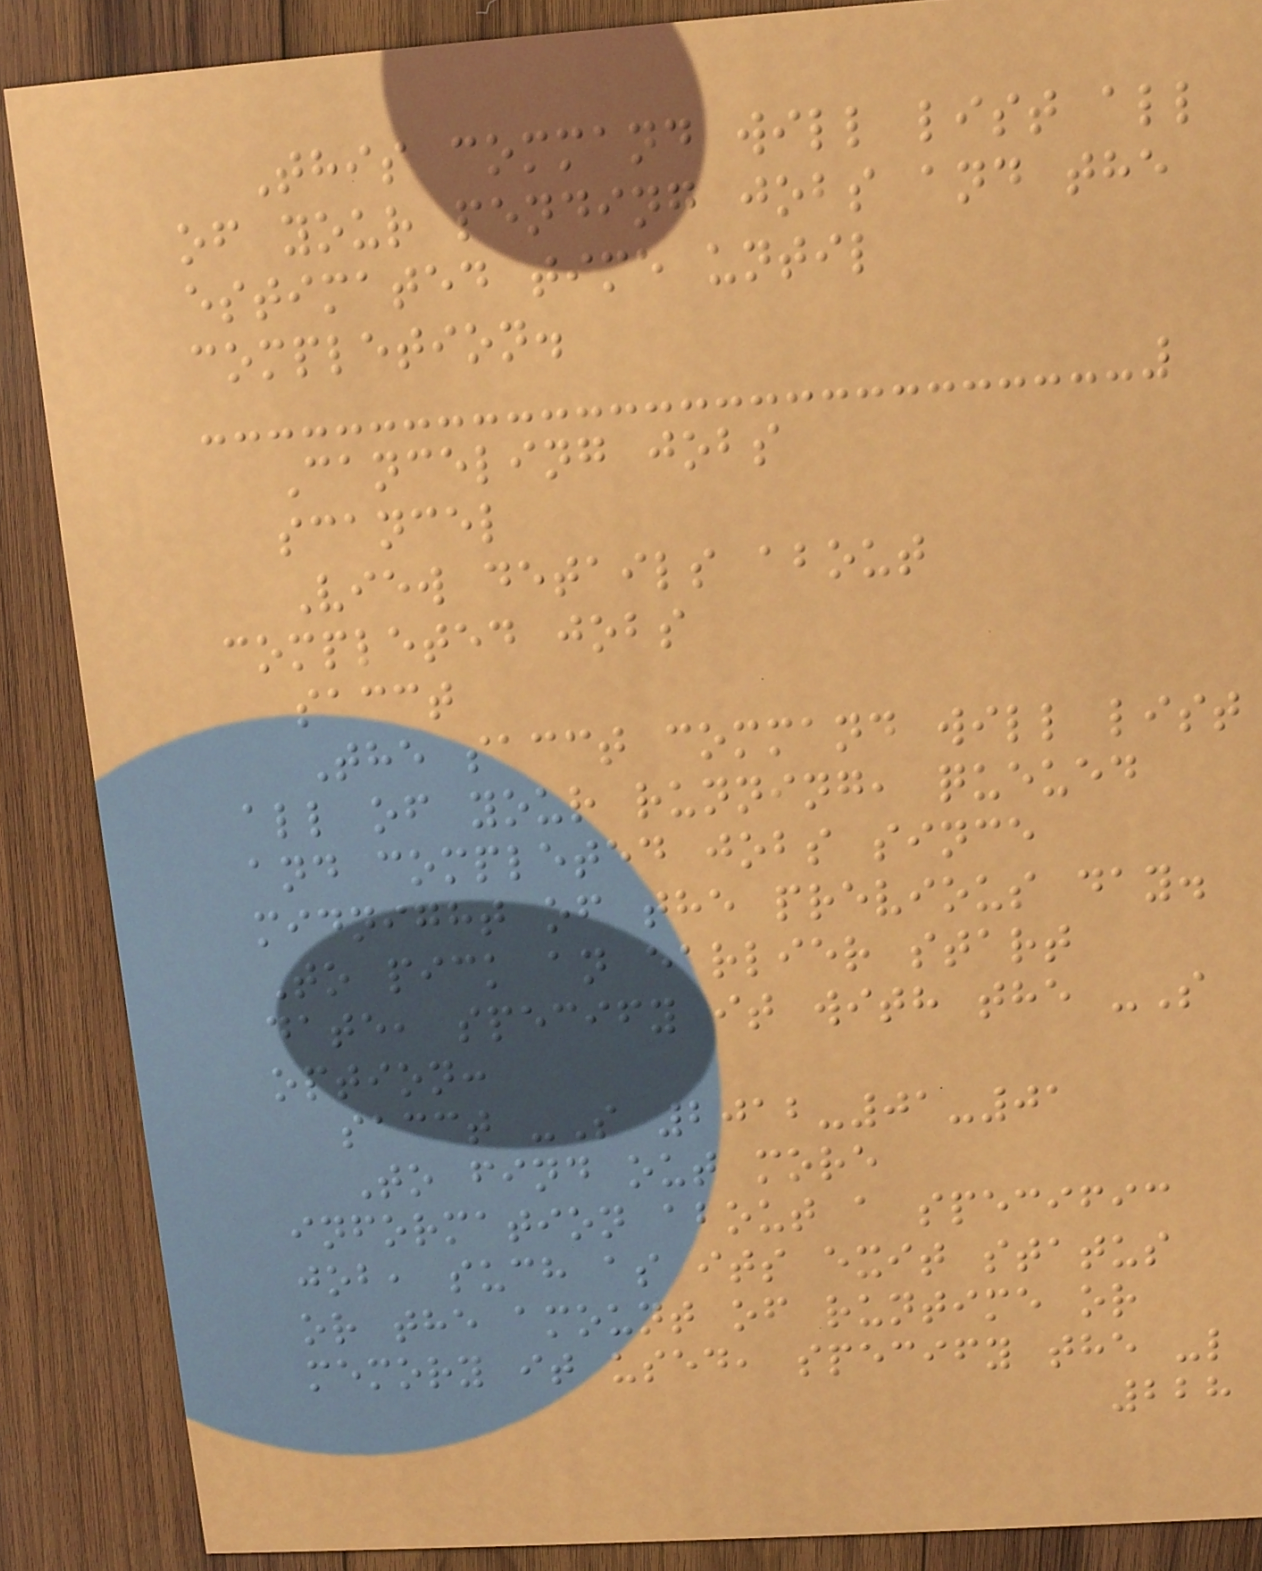This command will list all
of your pending jobs and the
estimated time until
completion.
Canceling jobs
scancel
View details about
completed jobs
sacct
The sacct command will list
all of your running, queued
and completed jobs since
midnight of the previous day.
To pick an earlier start
date, specify it with the -S
option:
sacct -S 2012-01-01
To find out more
information about a specific
job, such as its exit status
or the amount of runtime or
memory it used, specify the -l
228
